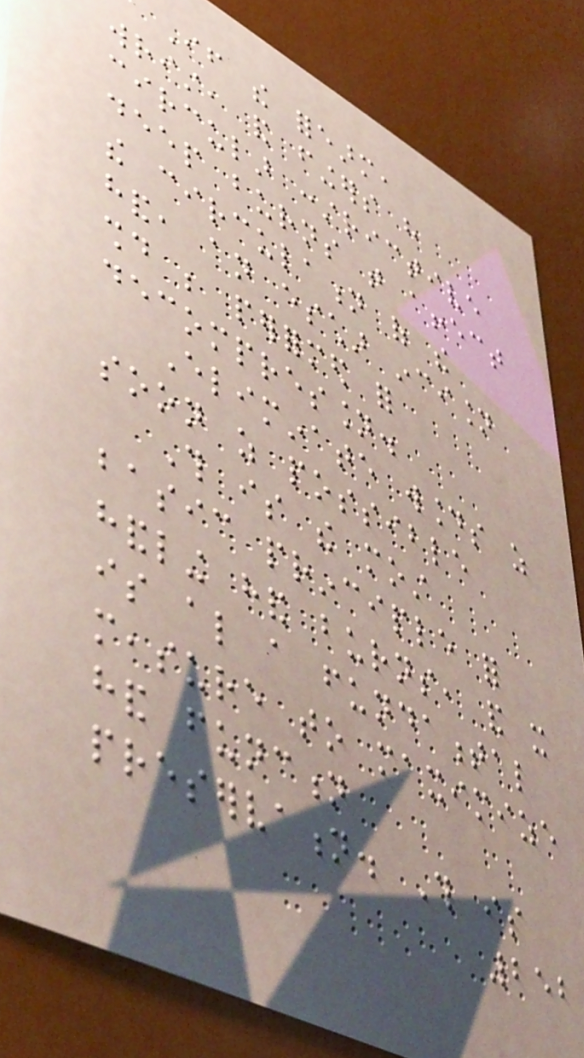If the forearm,
wrist, and fingers have
circular constrictive
deep burns that affect
the circulation of the
hand, an eschar incision
should be performed for
decompression.
Eliminate wounds as
soon as possible
This is the most
basic principle for
handling hand burns, and it
is also a fundamental
measure to maximize
hand function
preservation. This is
252
